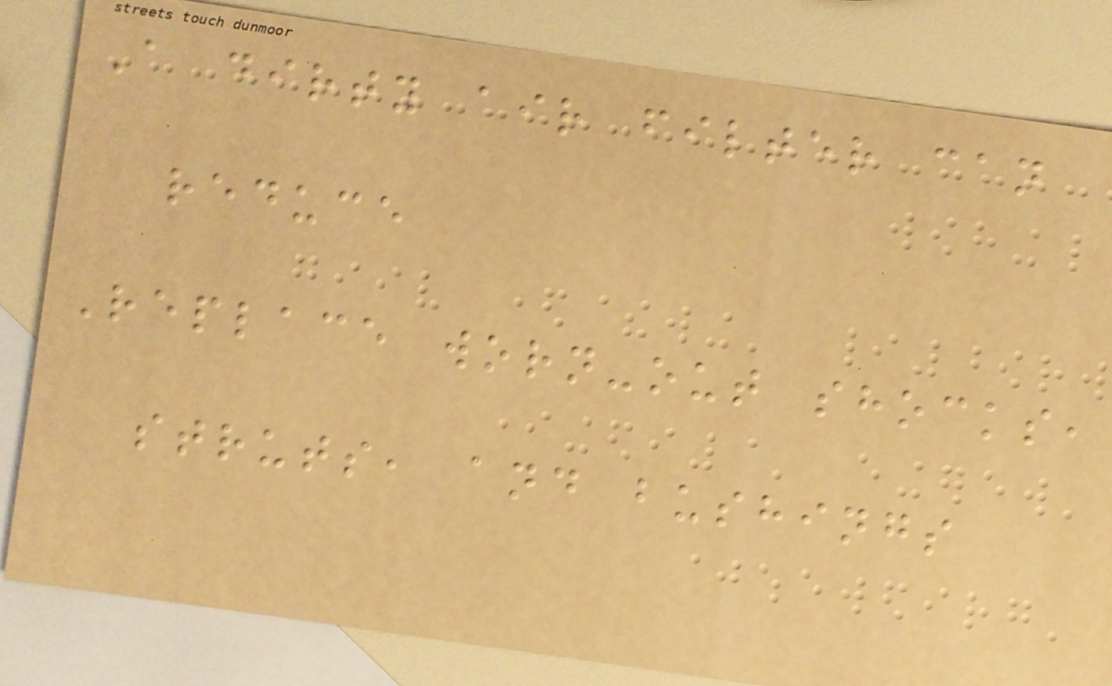A dirty air filter can
reduce
Replace worn-out shocks,
struts, and bushings
